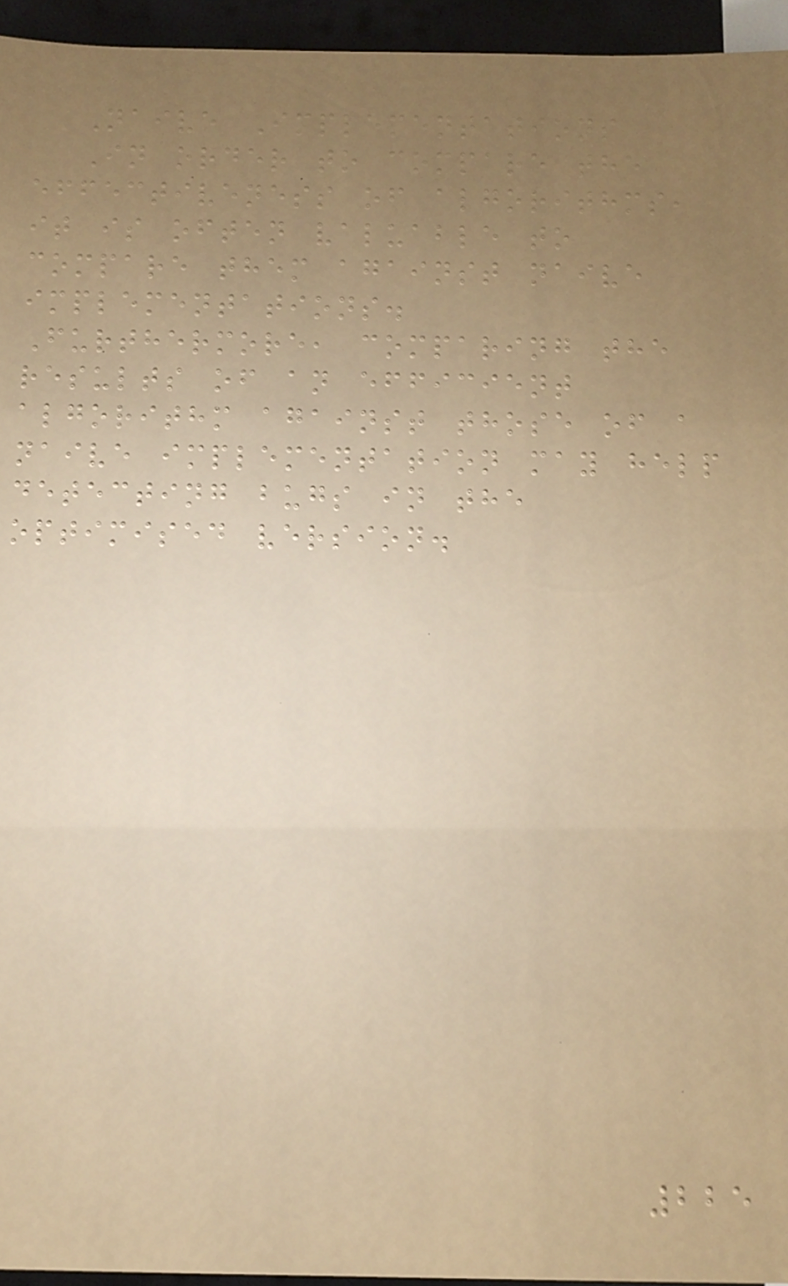Naive Implementations
In order to compare the
effectiveness of algorithms,
it is often valuable to
compare them against naive
implementations.
Furthermore, comparing the
results of an efficient
algorithm against those of a
naive implementation may help
detecting bugs in the
optimised version.
225
